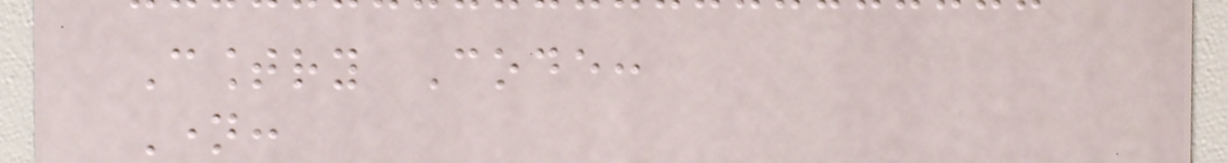Country Code:
Name:
